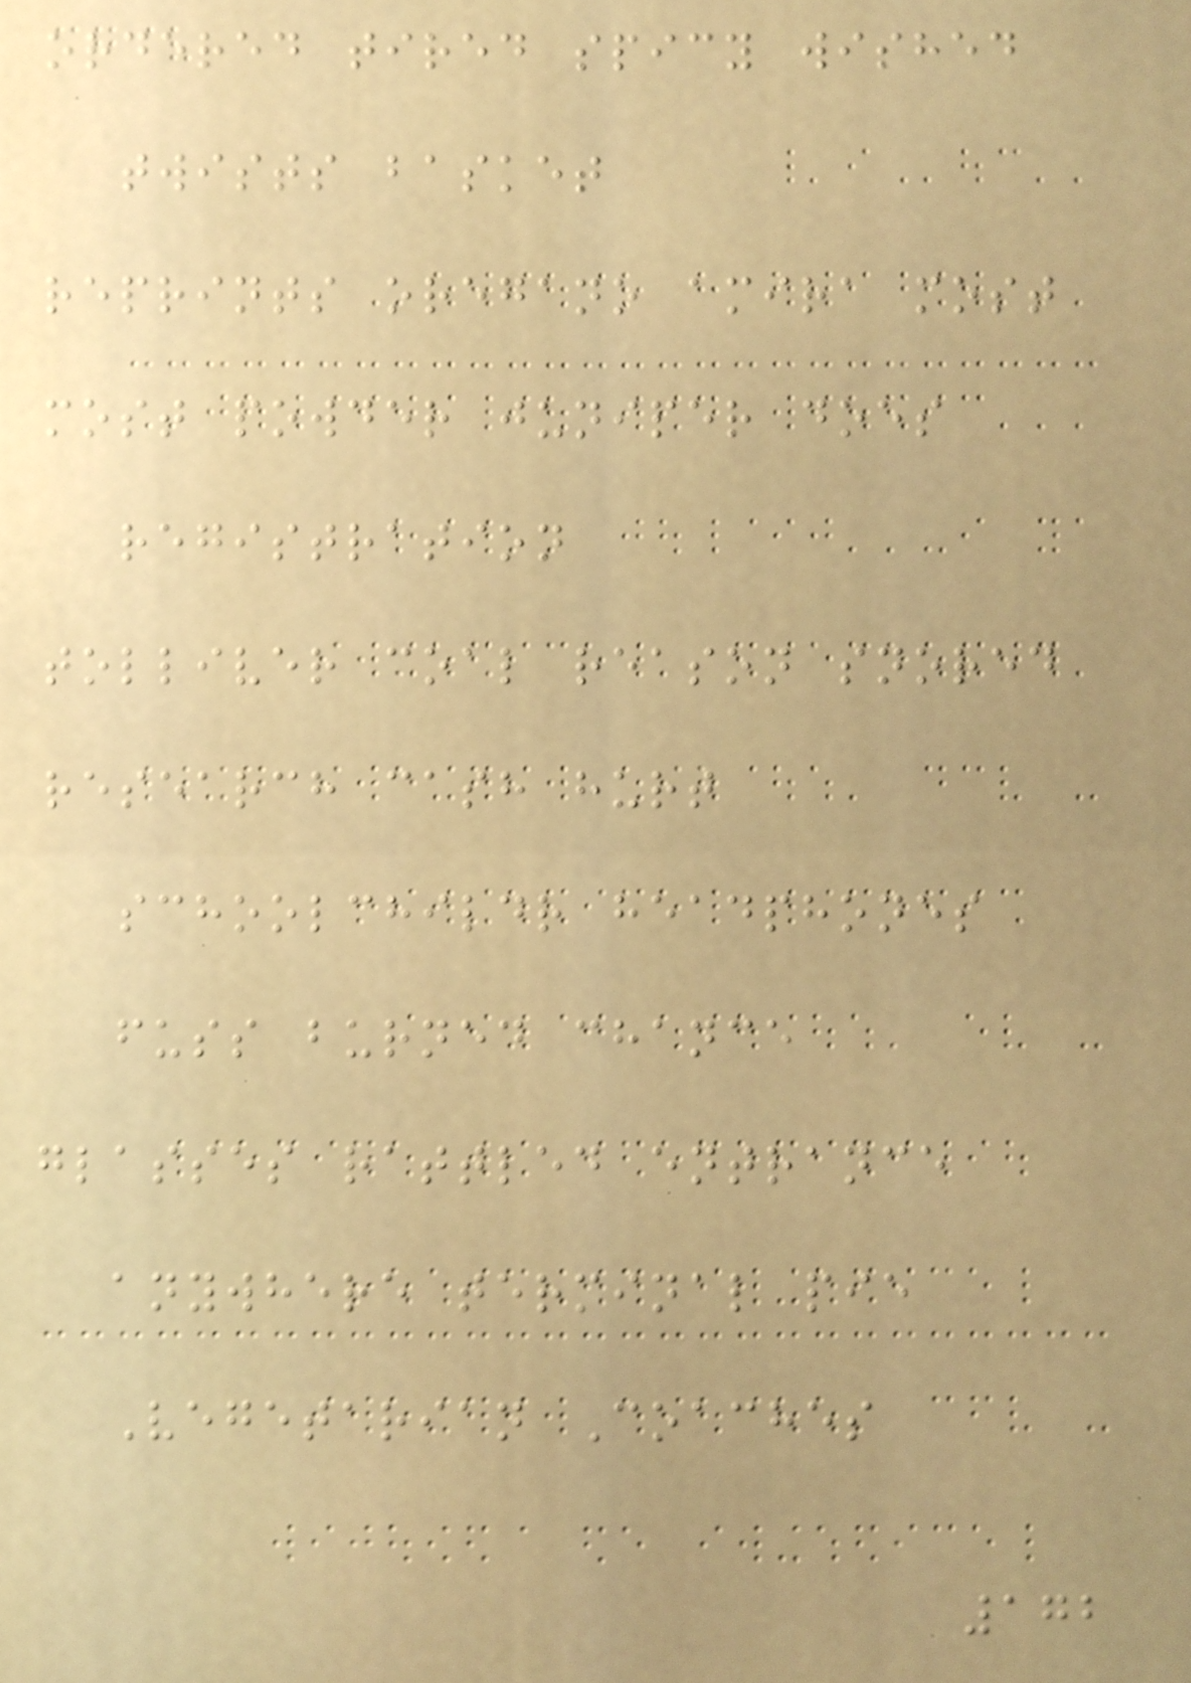ordered tired spicy wished
twists basket
reprints oregano amira most
most powder juniper does
registration
tolliver coal reason snored
research cash hurt
schoolchildr headphones
fuss burned chance
glasses rattled entrance
anywhere terminal pie
Vegetarian Coaches
172
